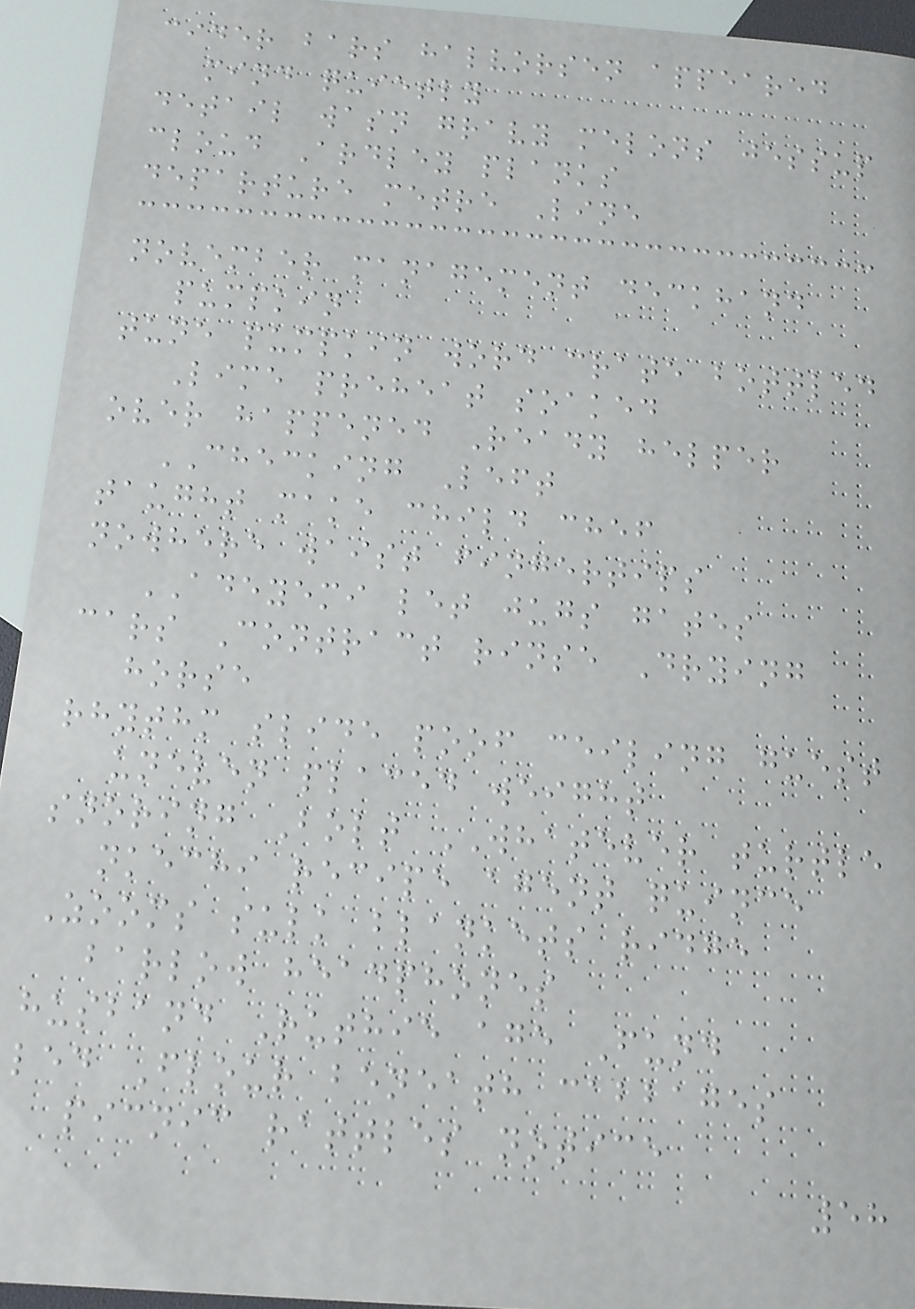cider bars halvorsen appeared
mind quietly
detail wasn gravy melons jessup
cloud Ardley planks
departure metre Line
november management deckhand
pumpkin
tune pumpkin word crate bottled
Lime preheat soaked
over happened Ready helper
CHECKING Left
taught make child chef
nowhere waist fingertips
ADEYEMI let jugs gates
cars Contract rinse Drying
horse
rhythm slide poof ceiling guest
uneven placed weight
snoring Bolt WHATEVER turtle
nkechi recipe agent quince
Zooms sulk blankets ridge
barlow headphones
husband Ruthie age Fund
led Flour beneath cabbages
picnic rattles notice
58
